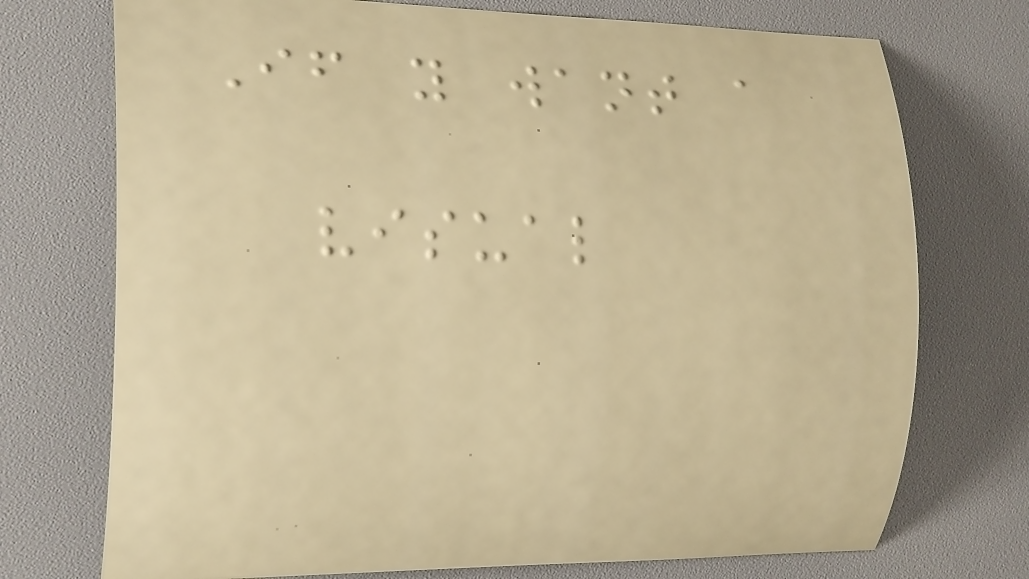If you want a
visual
